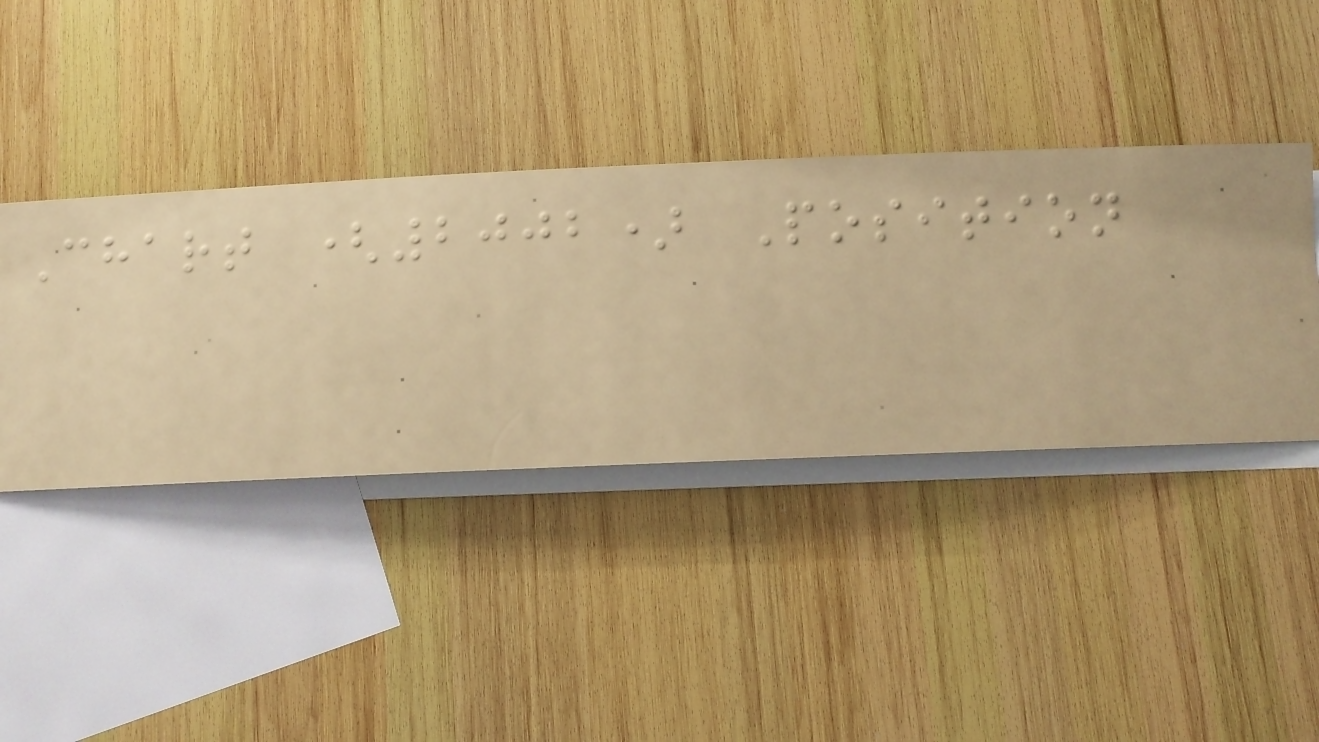Chart (2002) Position
